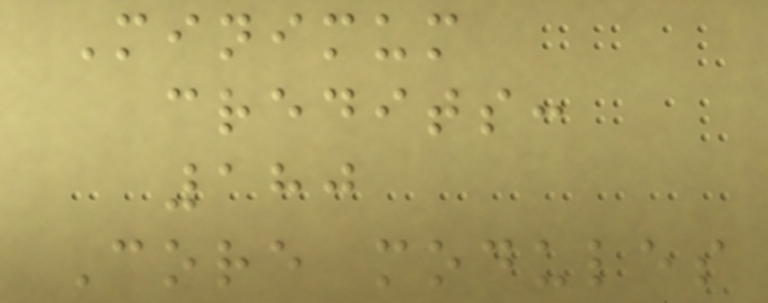Minimum
credits:
180
Core modules
